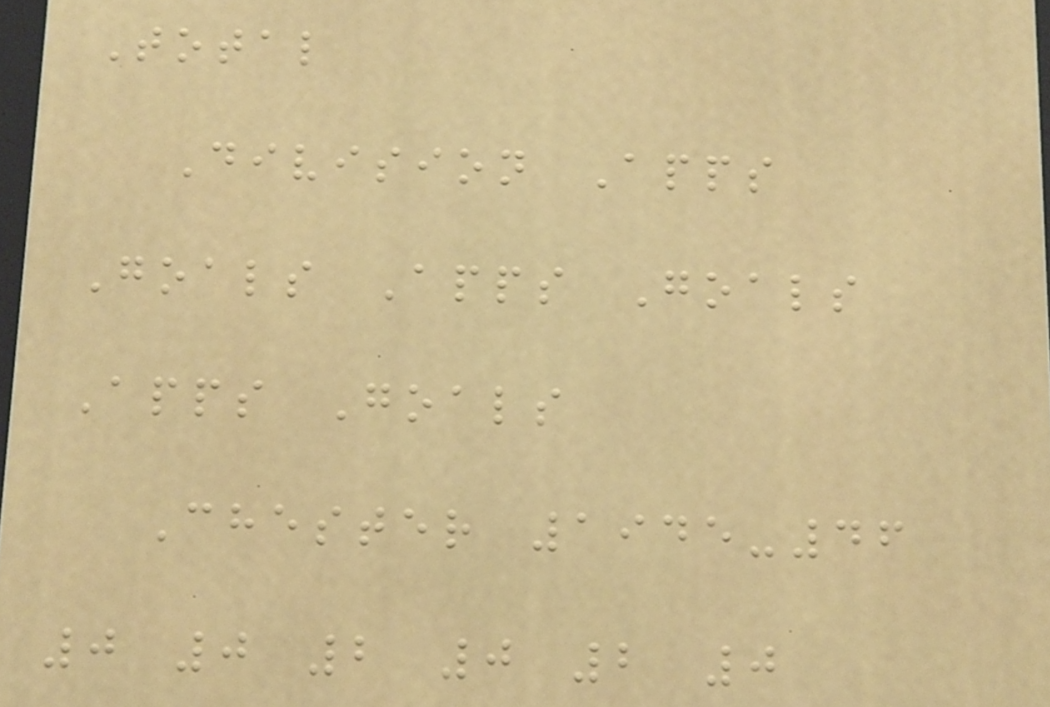Total
Division Apps
Goals Apps Goals
Apps Goals
Chester 1945-46
0 0 2 0 2 0
